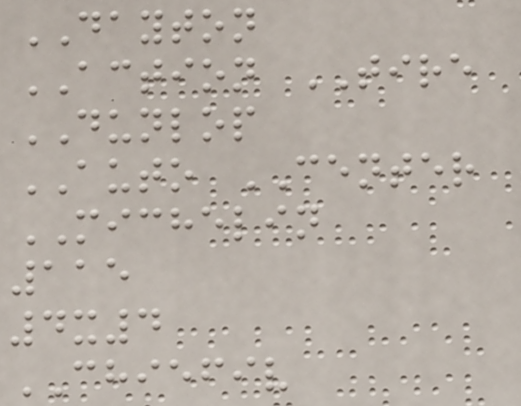DAYTON
ACTION TIRE
DUNLOP
AUTO CENTER
MICHELIN
115
4x4
CHIEFIV
